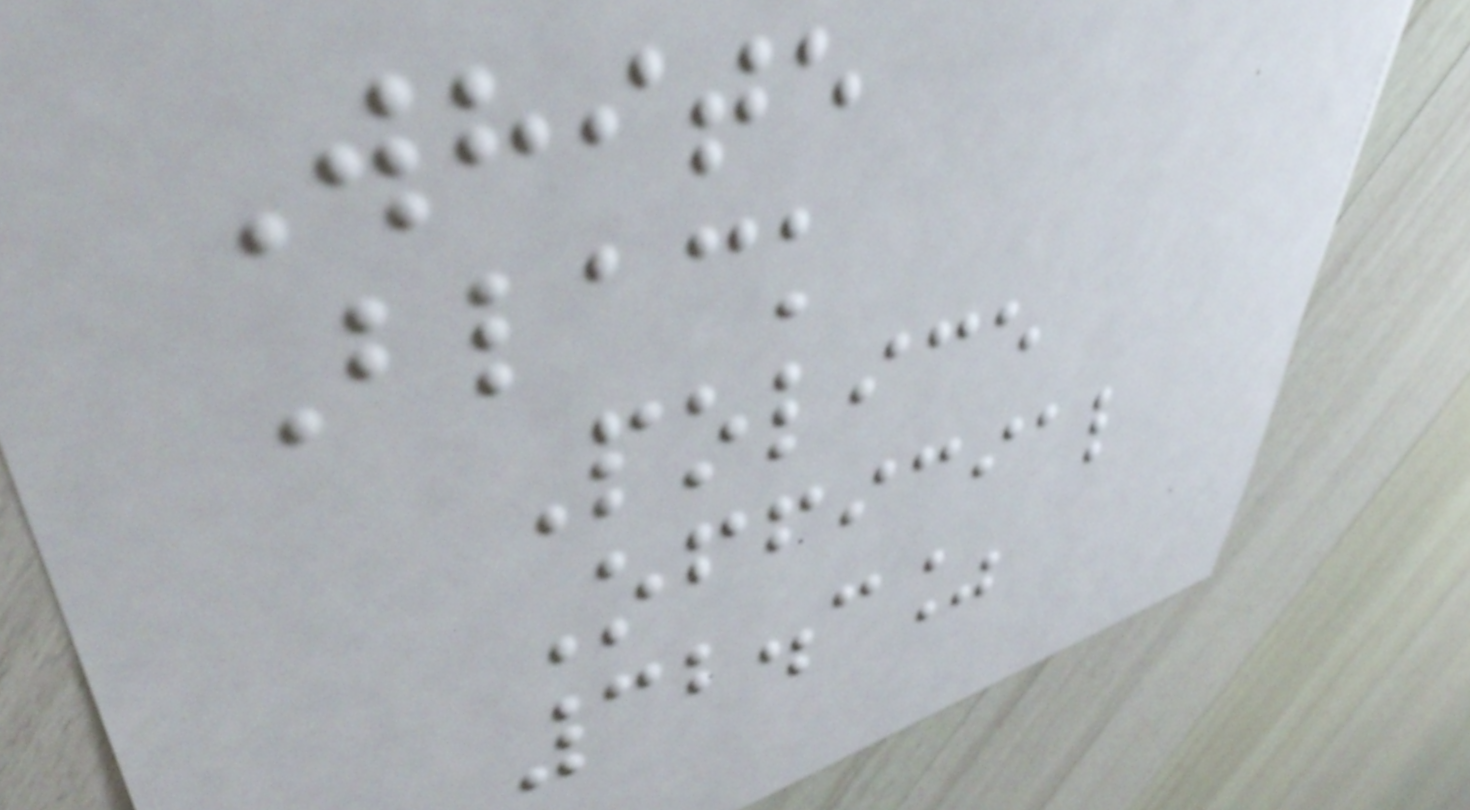White
Black
Police
Official
32.3%
